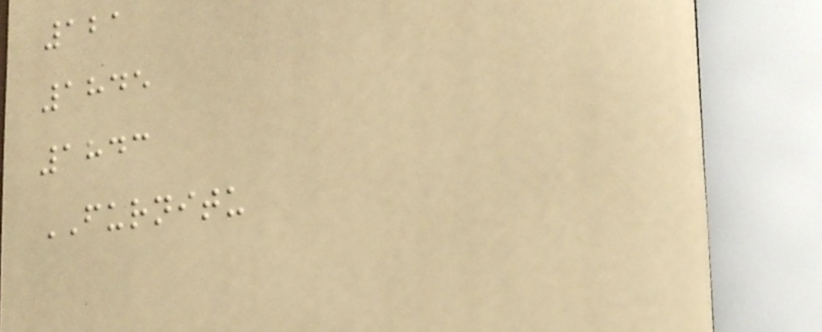121
1845
1843
FURNITU
